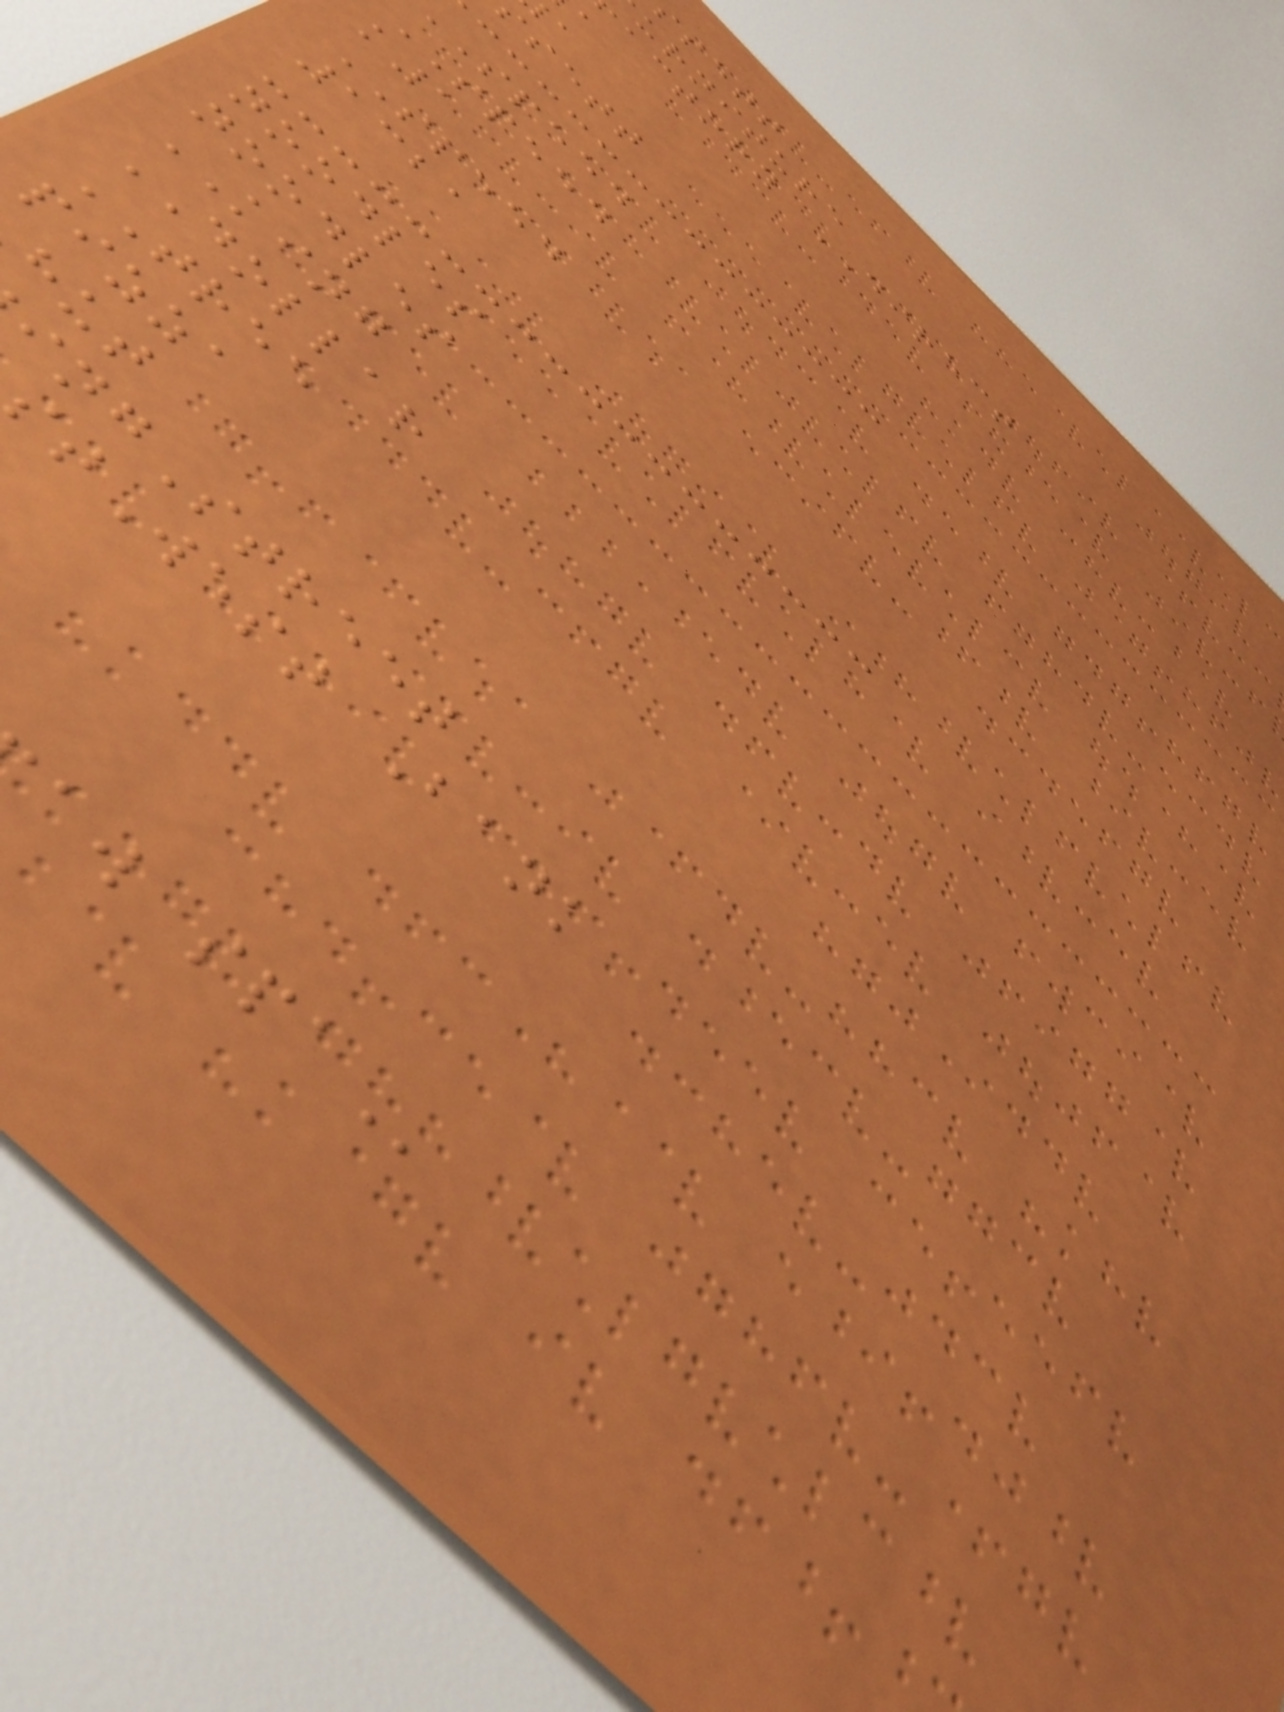ssett
urniture
actory DIRECT
ssett
speed
SPEED
k1
SPEED
1321
noodles
noodles
KING
DOLLAR
TREE
pizza
ingStreet
stWest Bank
